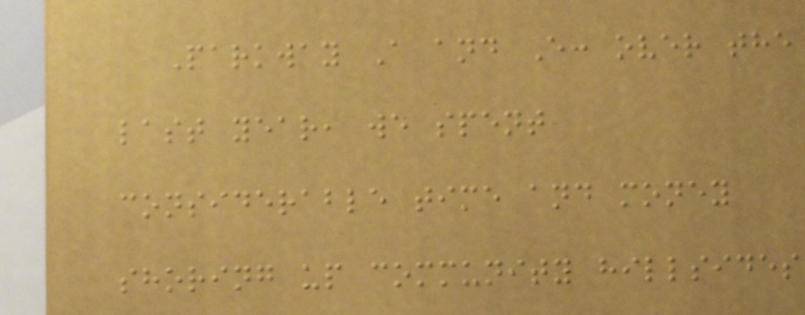Parkway A and E: over the
last year, we spent
considerable time and money
shoring up community hillsides
